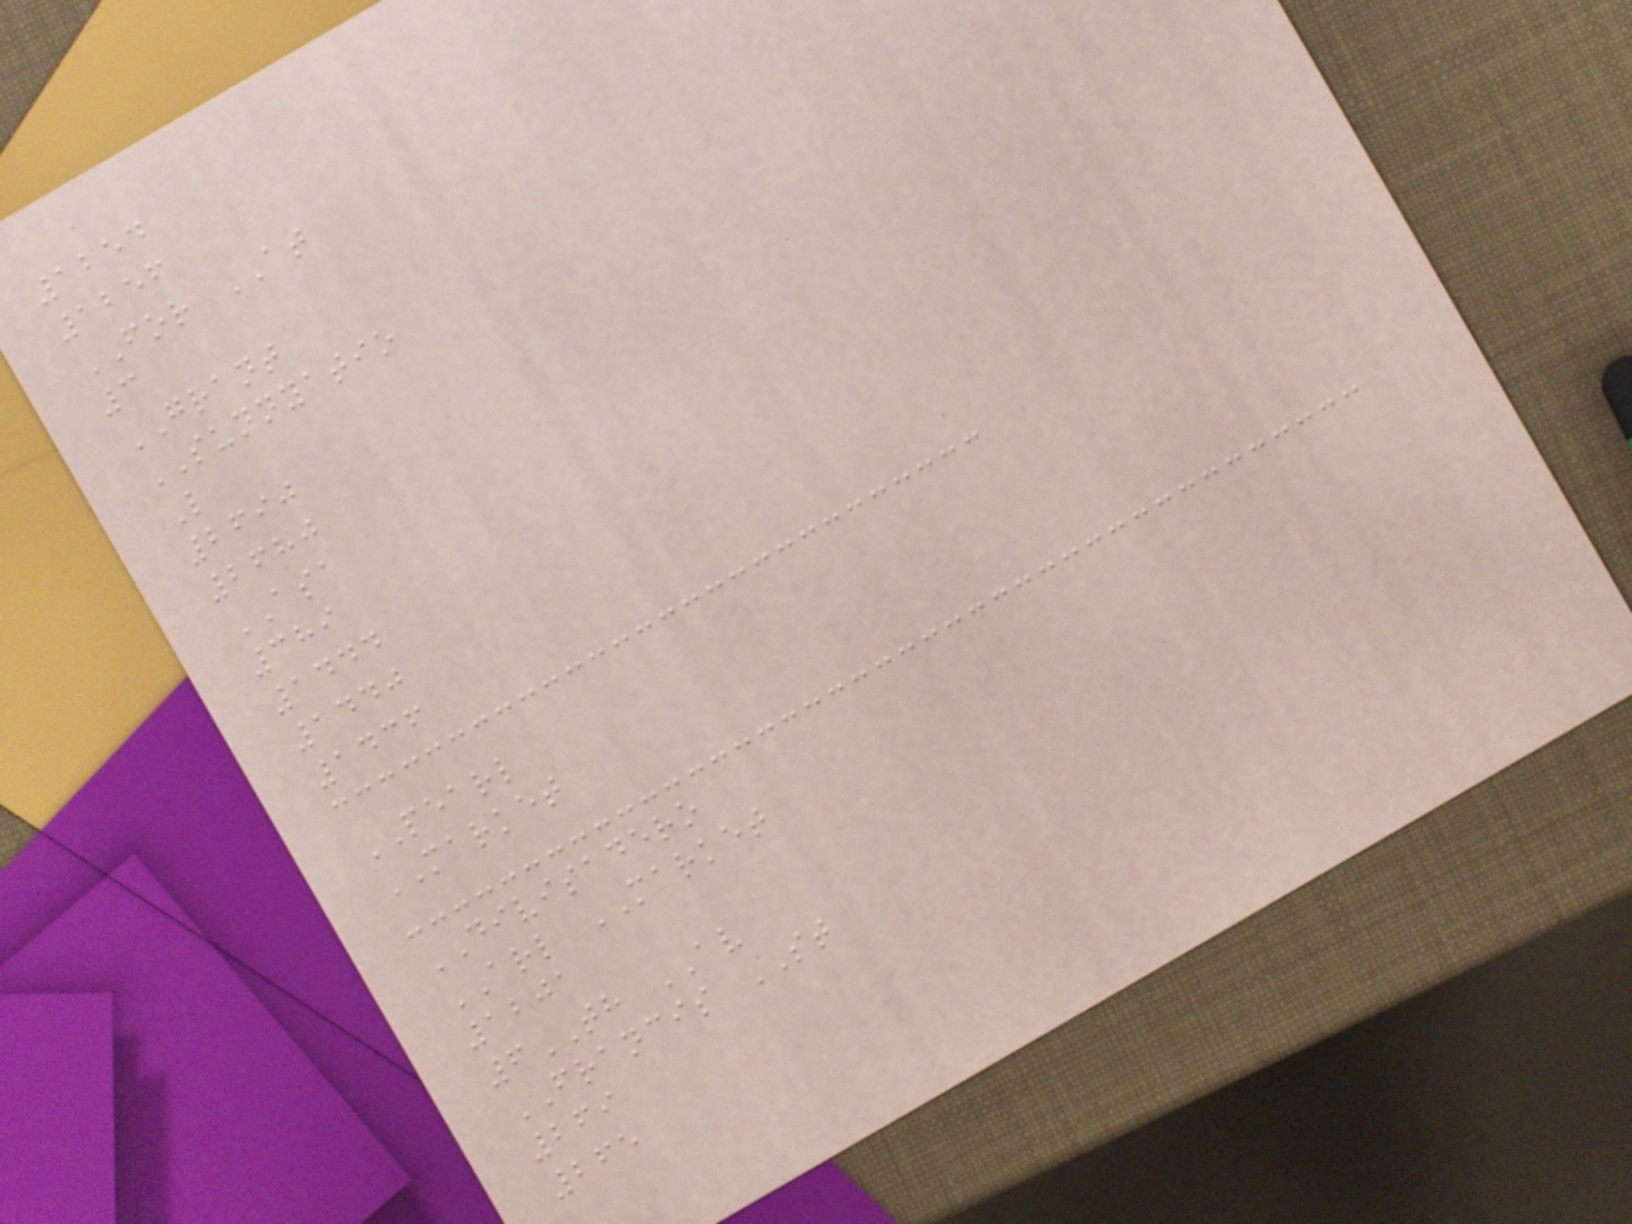1254
1256
FOR AT
3
GRANT
SUNNYATIO
L
2690
2680
ASA
389
1444
1440
1436
PEARL
MARKET
DIVISADERO
ARL MARKET
1201
6TH AV
FRANCIS ST
269
265
